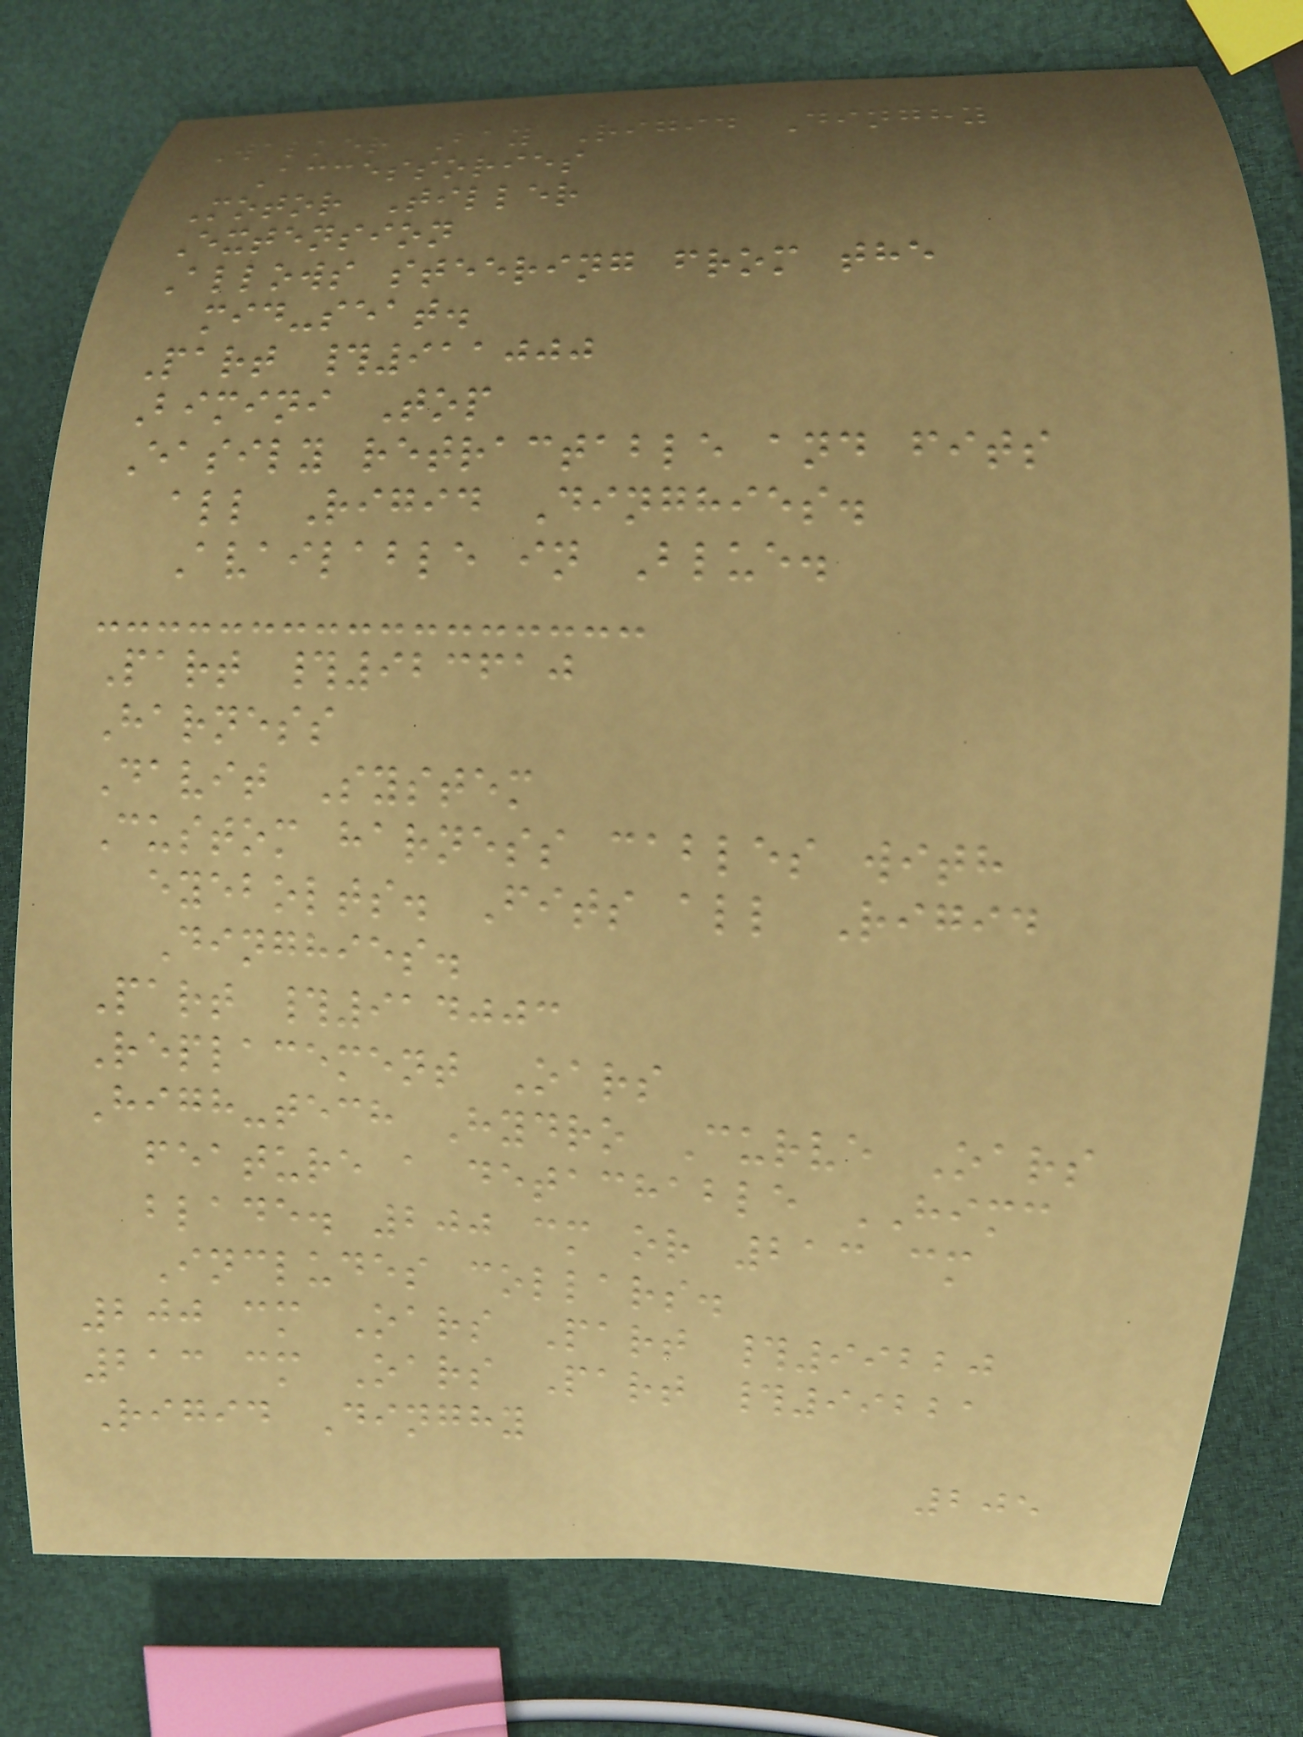Walker Bay Rigid Dinghy
Accessories
Motor Tiller
Extension
Allows steering from the
mid-seat.
Part #911000
Bimini Top
Easily retractable and fits
all Rigid Dinghies.
Available in Blue.
Part #923610
Harness
Davit System
Custom harness cables with
eyebolts. Fits all Rigid
Dinghies.
Part #914003
Replacement Oars
High-tech Hydro Curve Oars
feature a detachable HIMC
blade. 200 cm or 213 cm
Includes collars.
200 cm Oars Part #99220
213 cm Oars Part #99221
Rigid Dinghy
205
